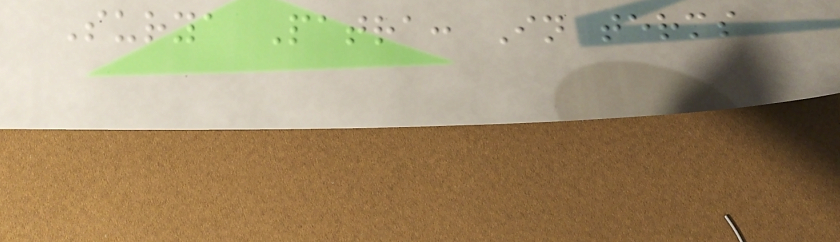Surya Patra: In terms
